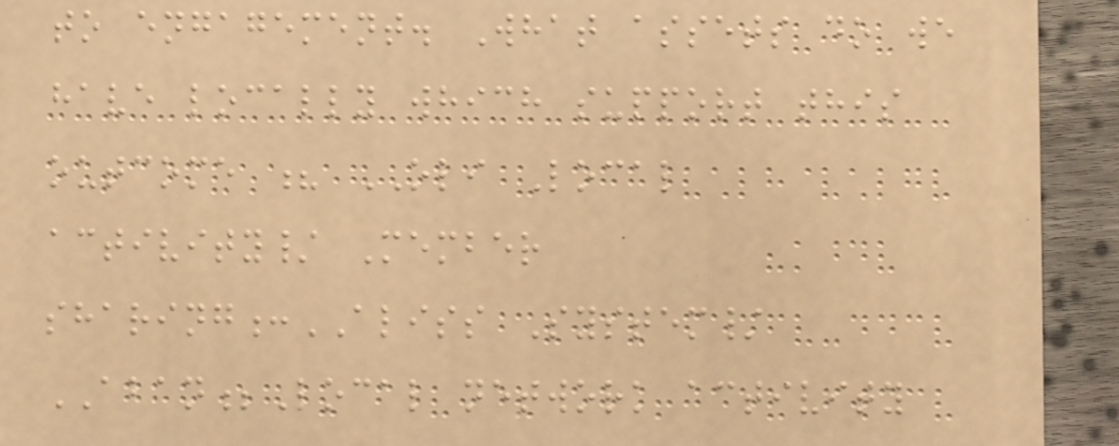to engagement. What assets do we
have locally which support this
outcome ? OLI Local
activity/ Member
sharing:ALISS System/
ABAN;Local network activity
